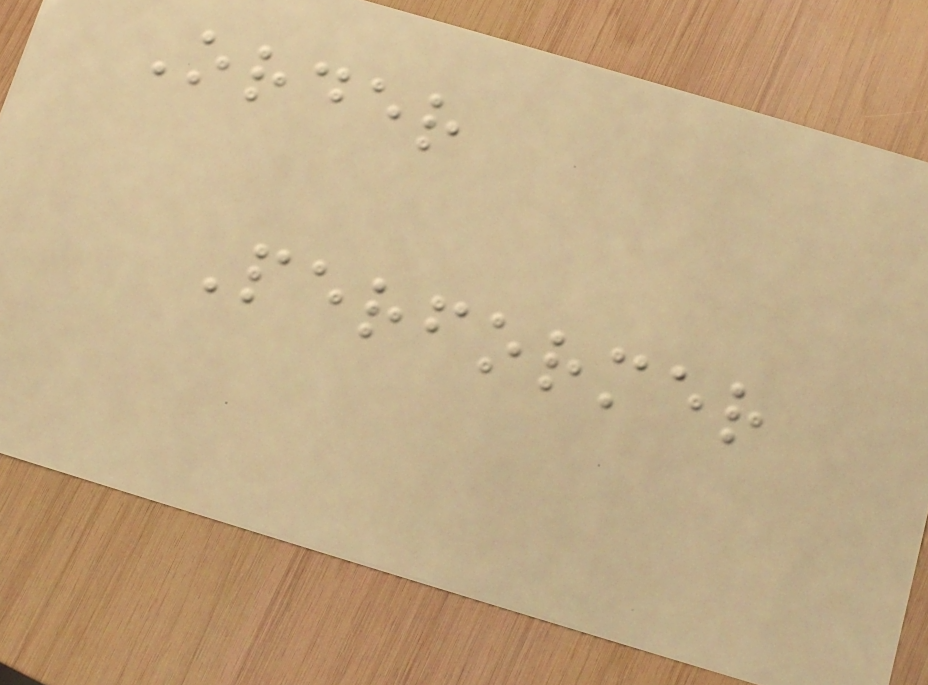Order
Performer
